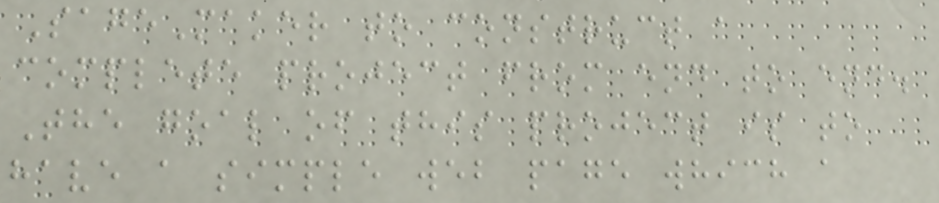SageMaker to construct a
complete project from end to end.
The goal of this project is to
have a simple web page which a
